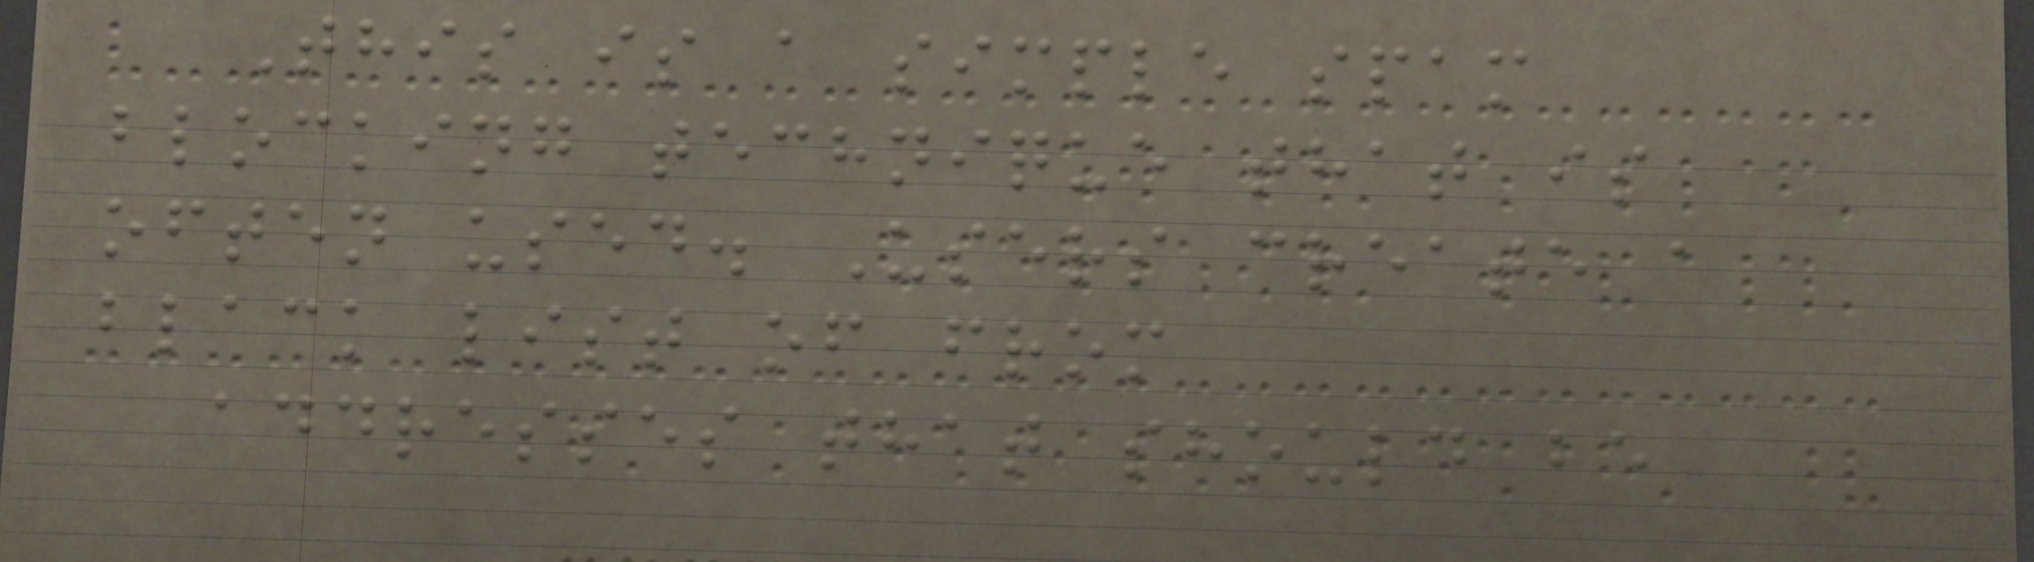This is a simple spam
blocking technique that is
often used. Users create a
black list of from
addresses that should be
